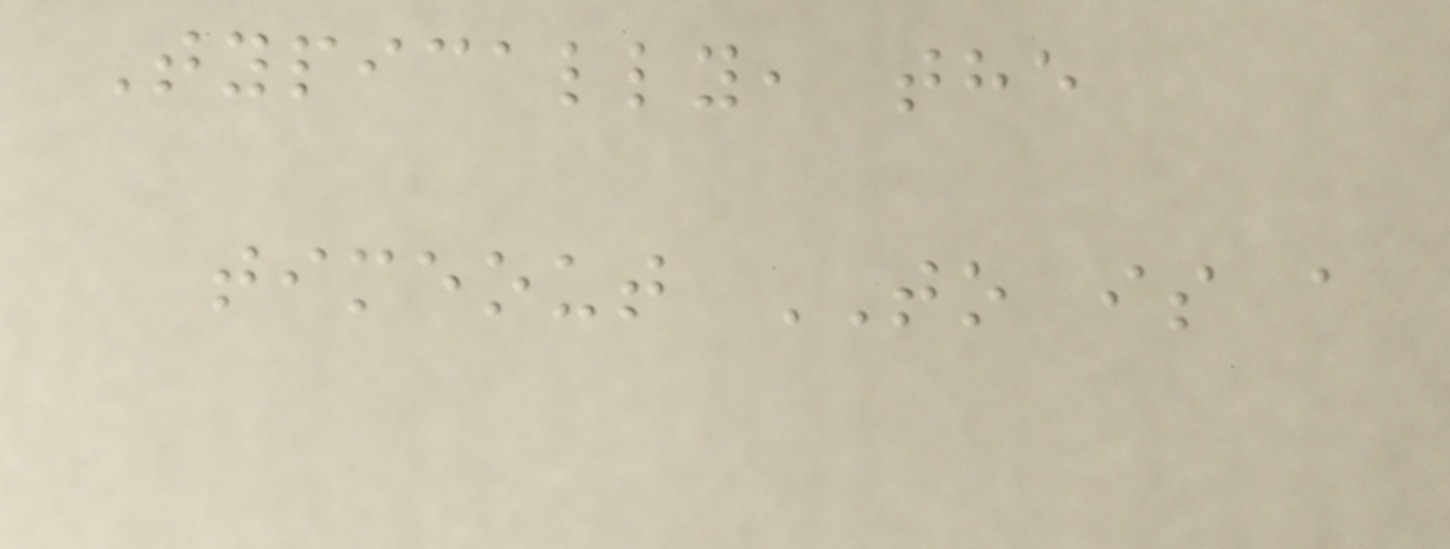Typically, the
timeout TO is a
